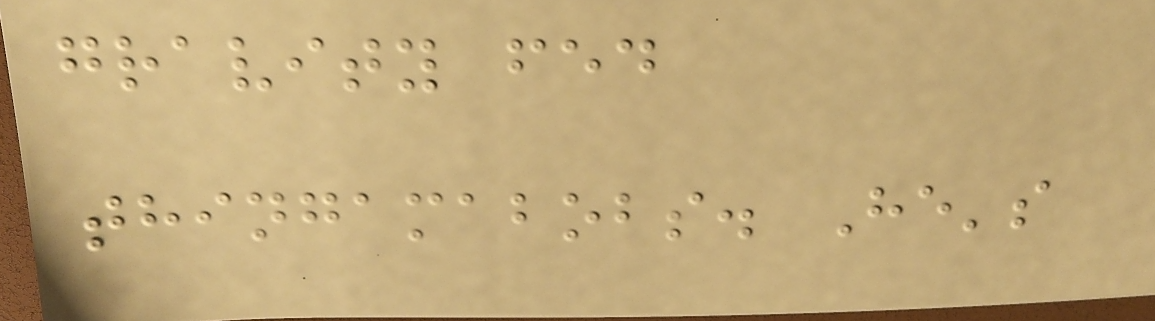gravity fed
thingamabobs. He's
